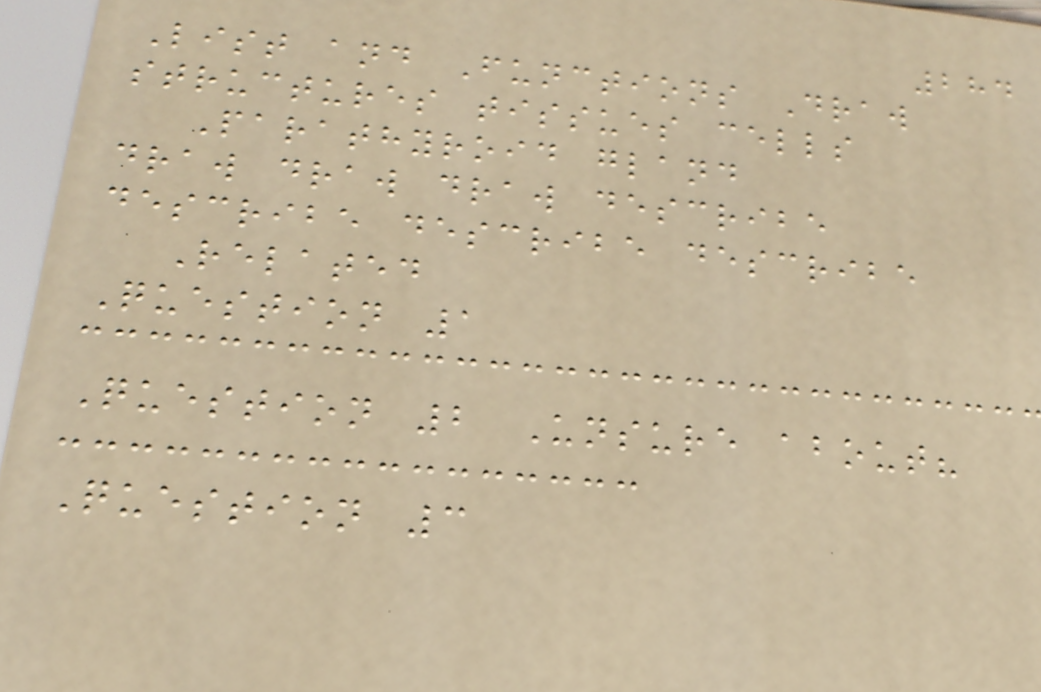284
List and Functions Draw
structures tissues cells
Parathyroid gland
draw draw draw describe
describe describe describe
Related
Question 1
Question 2 Unsure about?
Question 3
